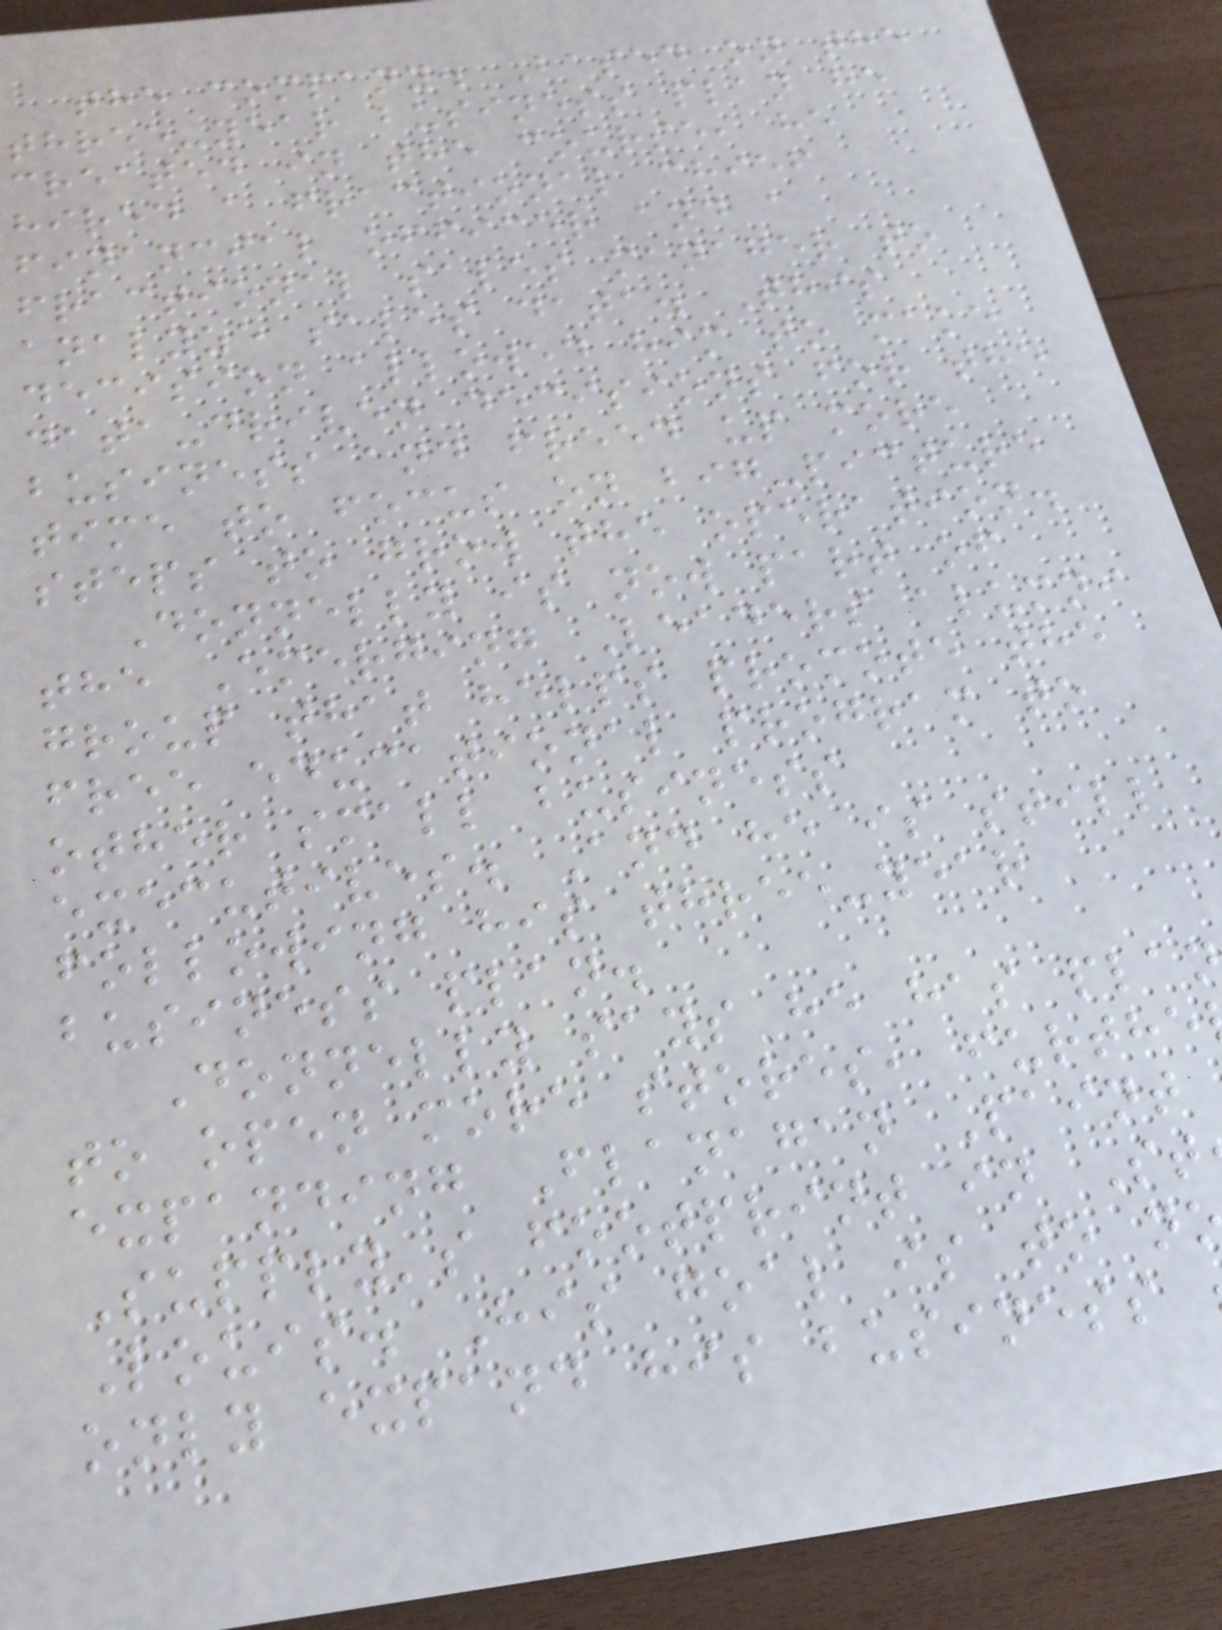the company. Based on the
three-year business plan he
created in the course, he
hired a fractional chief
financial officer and a
fractional sales manager to
analyze sales data. This
decision allowed him to make
data-driven decisions for the
business and freed up more
time to focus on big-picture
steps to grow the operation.
Donnelly is now part of
the Emerging Leaders alumni
group that helps promote the
free educational program to
other small business
executives. And he is still
following his three-year
business plan.
Donnelly says he has pla
to open more stores, furthe
expanding Flanagan Paint
Supply's footprint in St
Louis. His goal is to n
only expand his business
